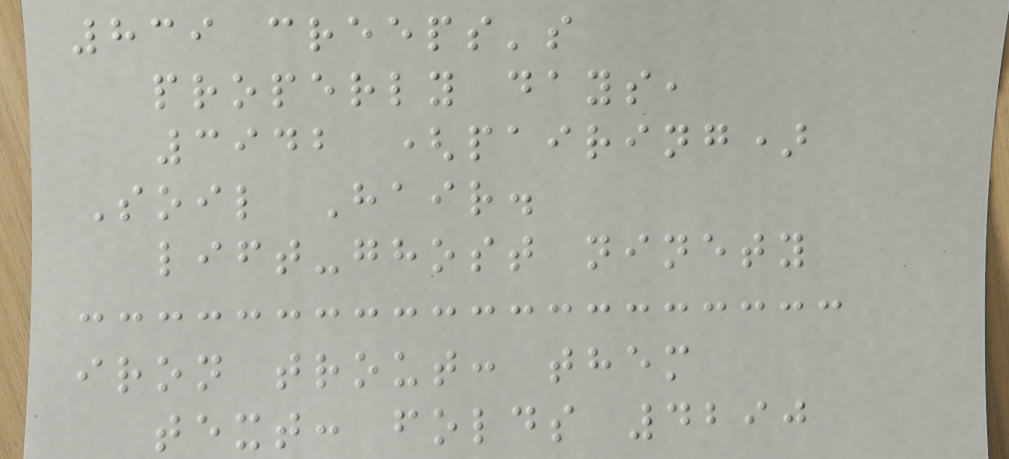839 creeps's
properly days,
3942 (pairing)
Soil Hair.
lift-ghost ninety
iron trout: them
text: folds 4290
